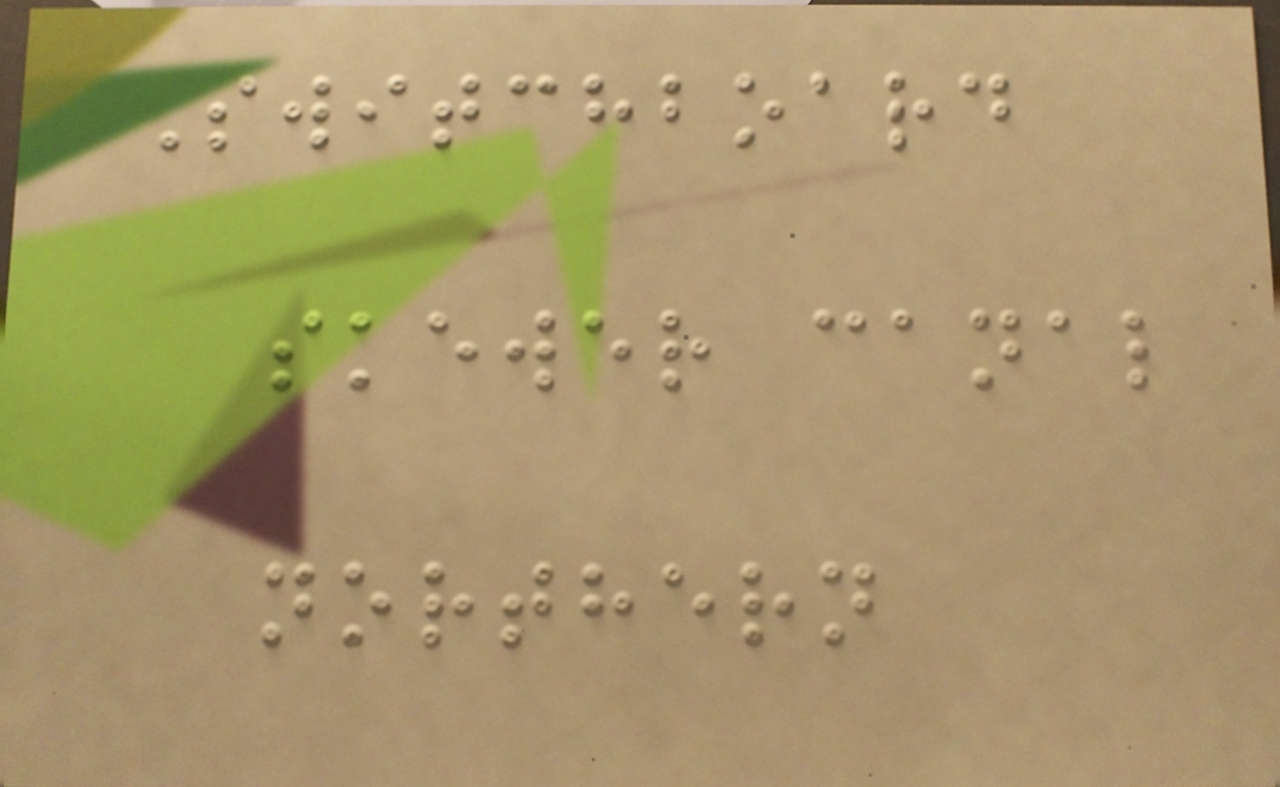Switchboard
skewer canal
northern
